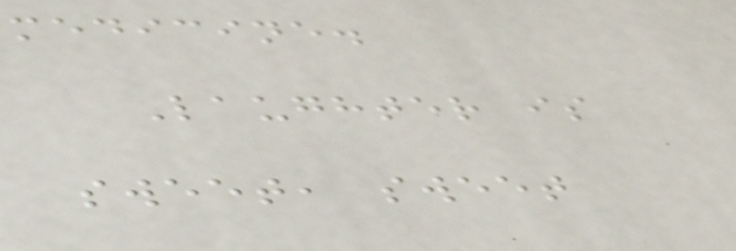medicine.
Laughter is
sweet, sweet
